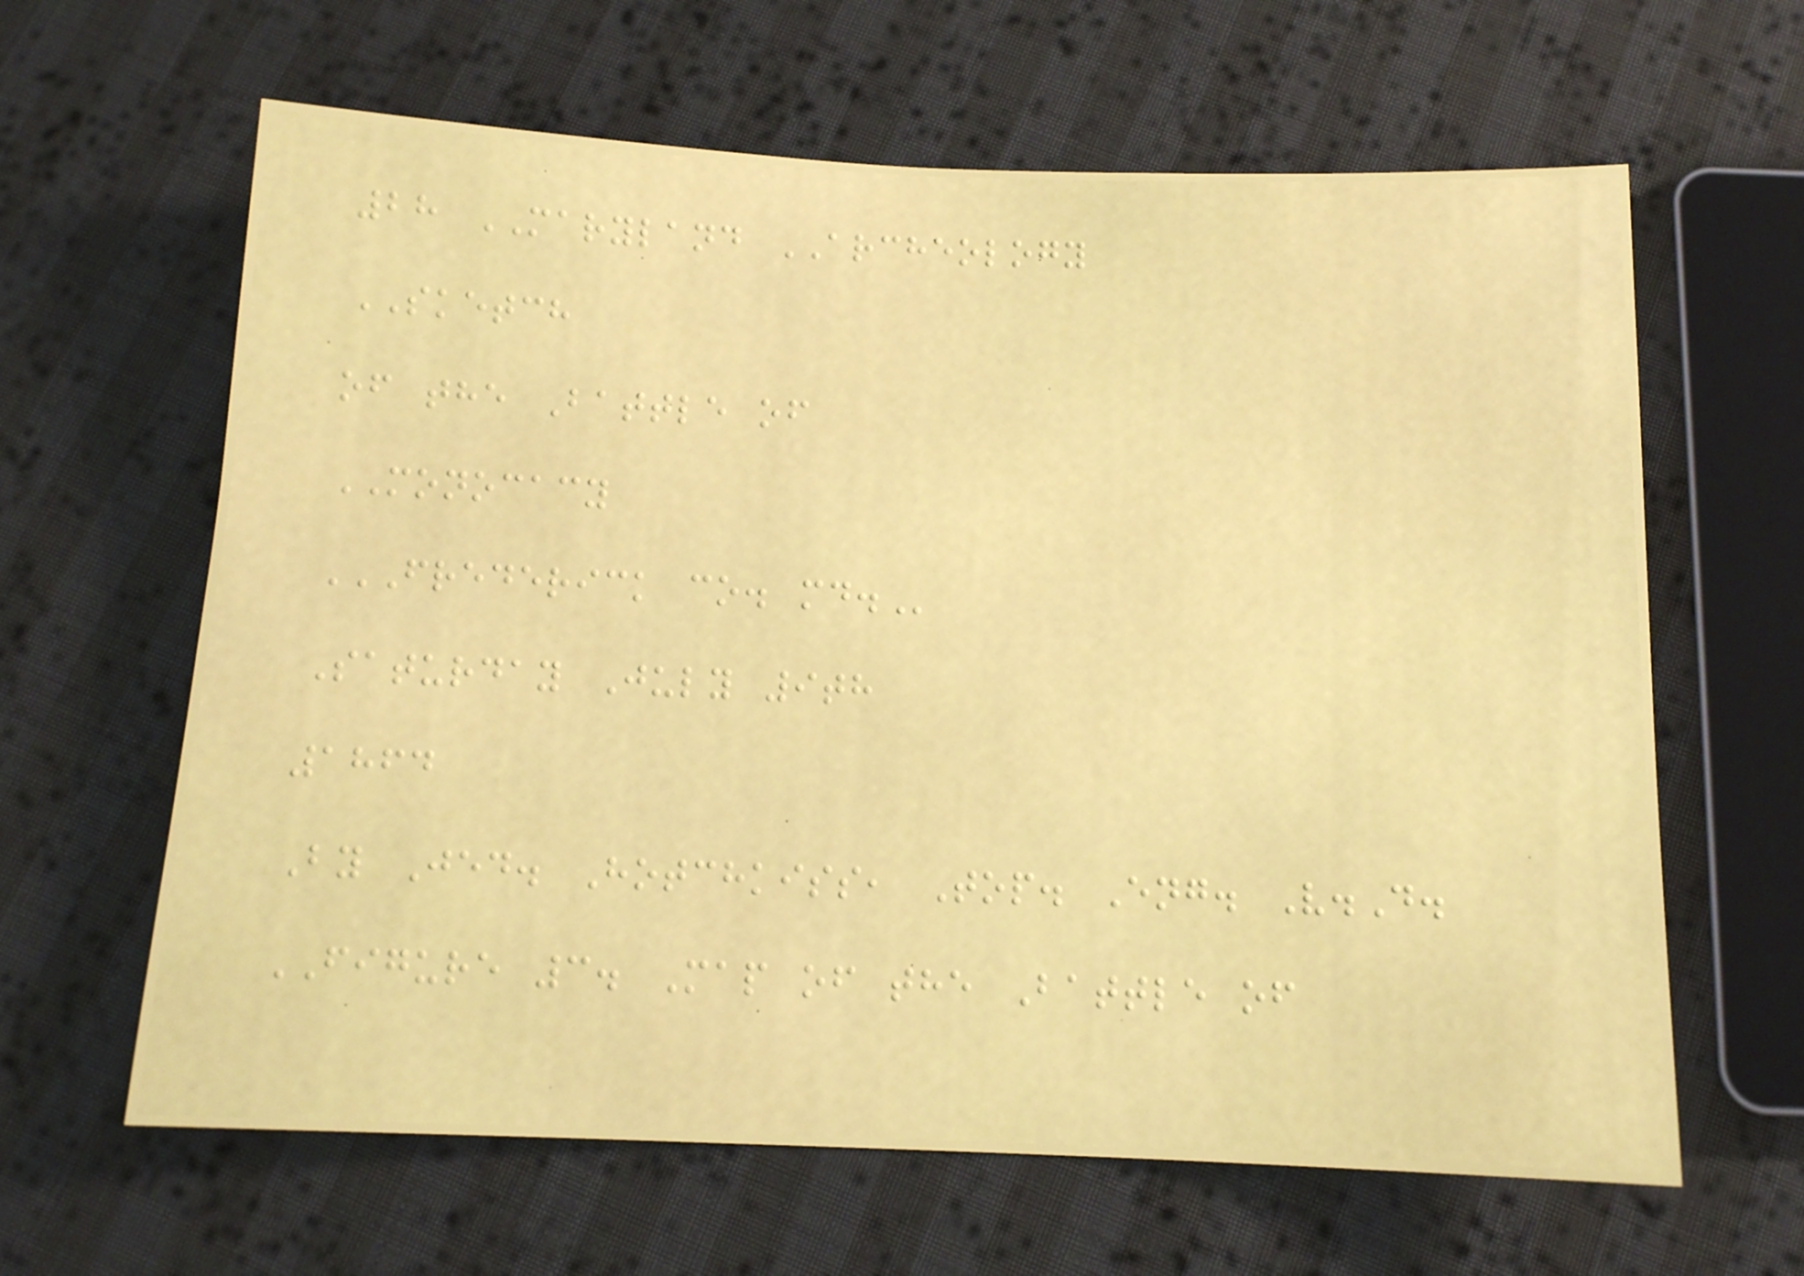28 MARYLAND ARCHEOLOGY
SKETCH
of the Battle of
MONOCACY
FREDERICK CO. MD.
Saturday July 9th
1864
By Jed. Hotchkiss, Top. Eng. V.D.
FIGURE 3. Map of the Battle of
